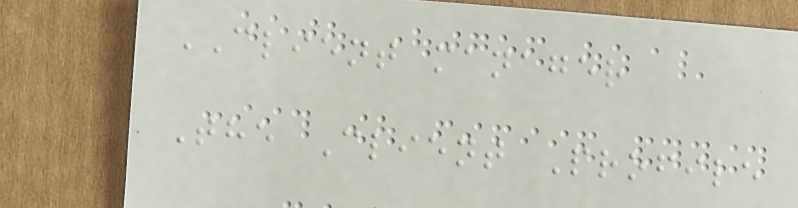CLIENT manager
The Client Profile
